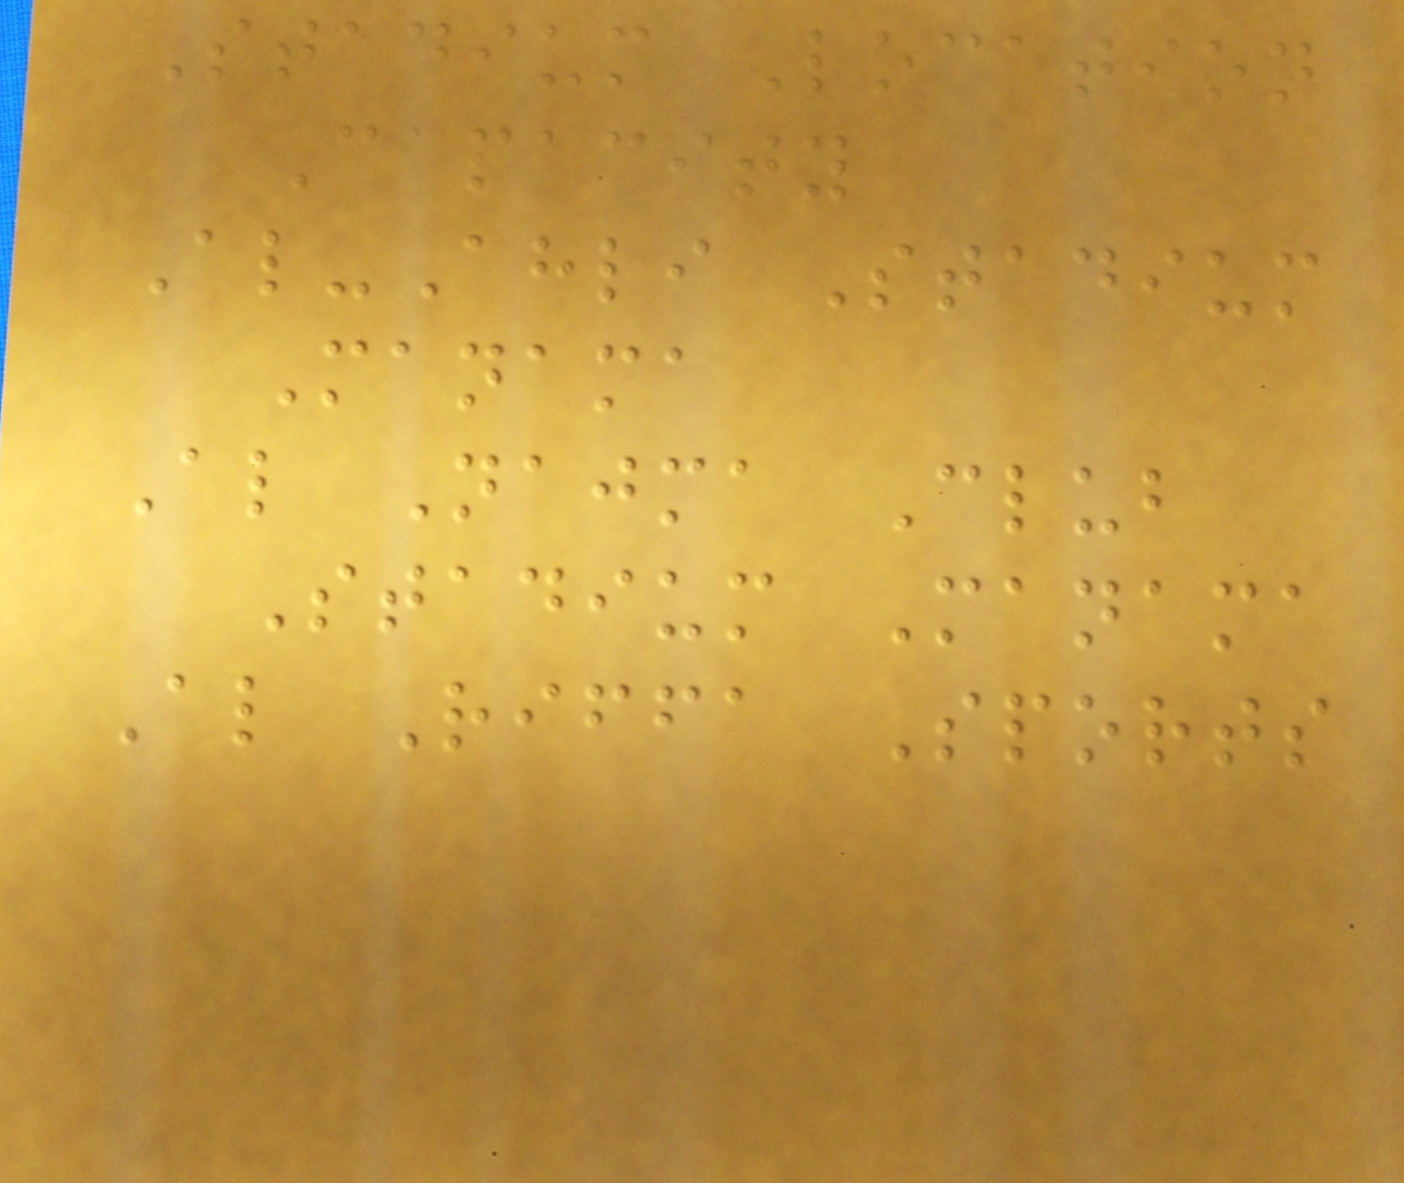Stadium Location
Capacity
Al-Ahli Stadium
Manama
Al Najma Club
Stadium Manama
Al Riffa Sports
